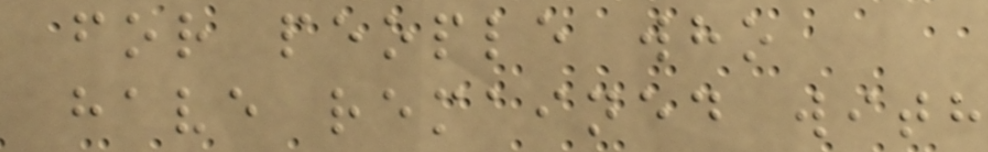for people who
have remained with
